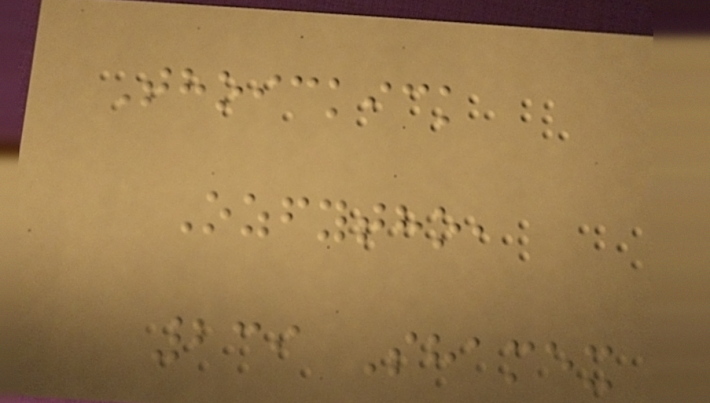Thoickick
Ozfytho,
239 Shamex
